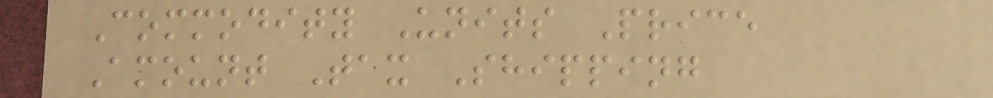Commodity Units Price
Amount Tax Shipping
